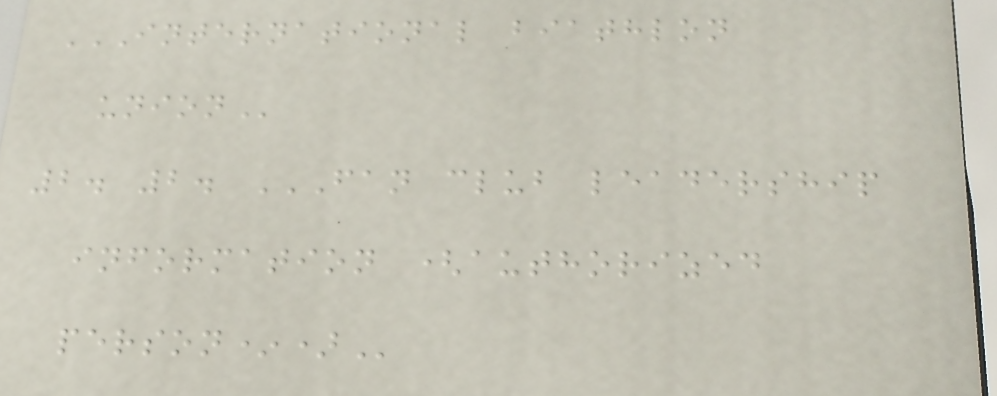INTERNATIONAL BIATHLON
UNION
2. 2. FAN CLUB LEADERSHIP
INFORMATION (AUTHORIZED
PERSON*)
